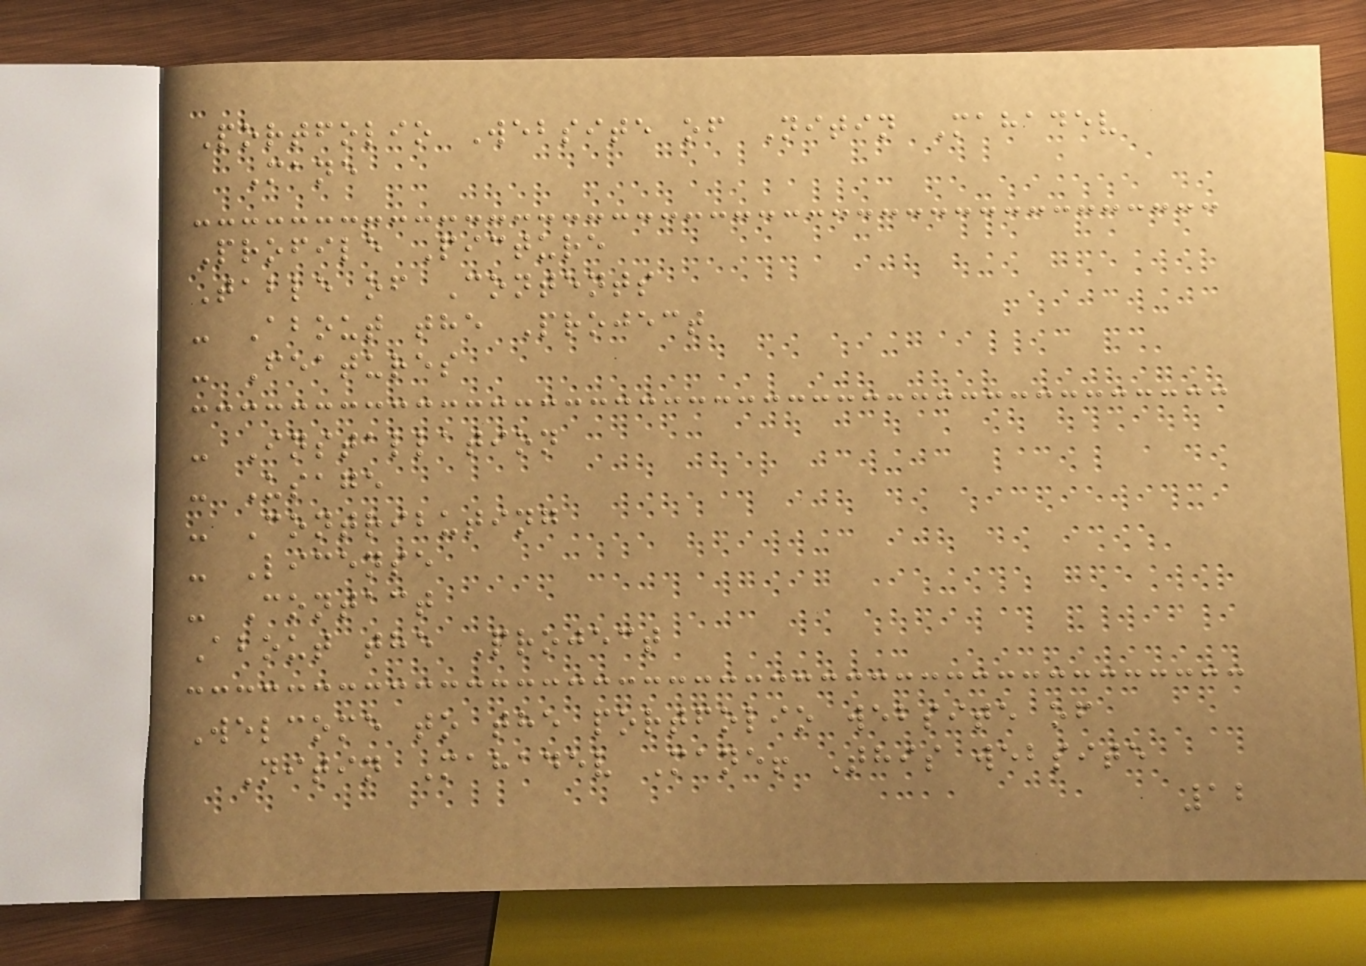Portfolio Website of Nitin Mahadev
Mane
Profile Picture
Table of Contents
- About the Project
- Features
- Installation
- Usage
- Contributing
- License
- Contact
About the Project
Welcome to the portfolio website of
Nitin Mahadev Mane! This website
12
